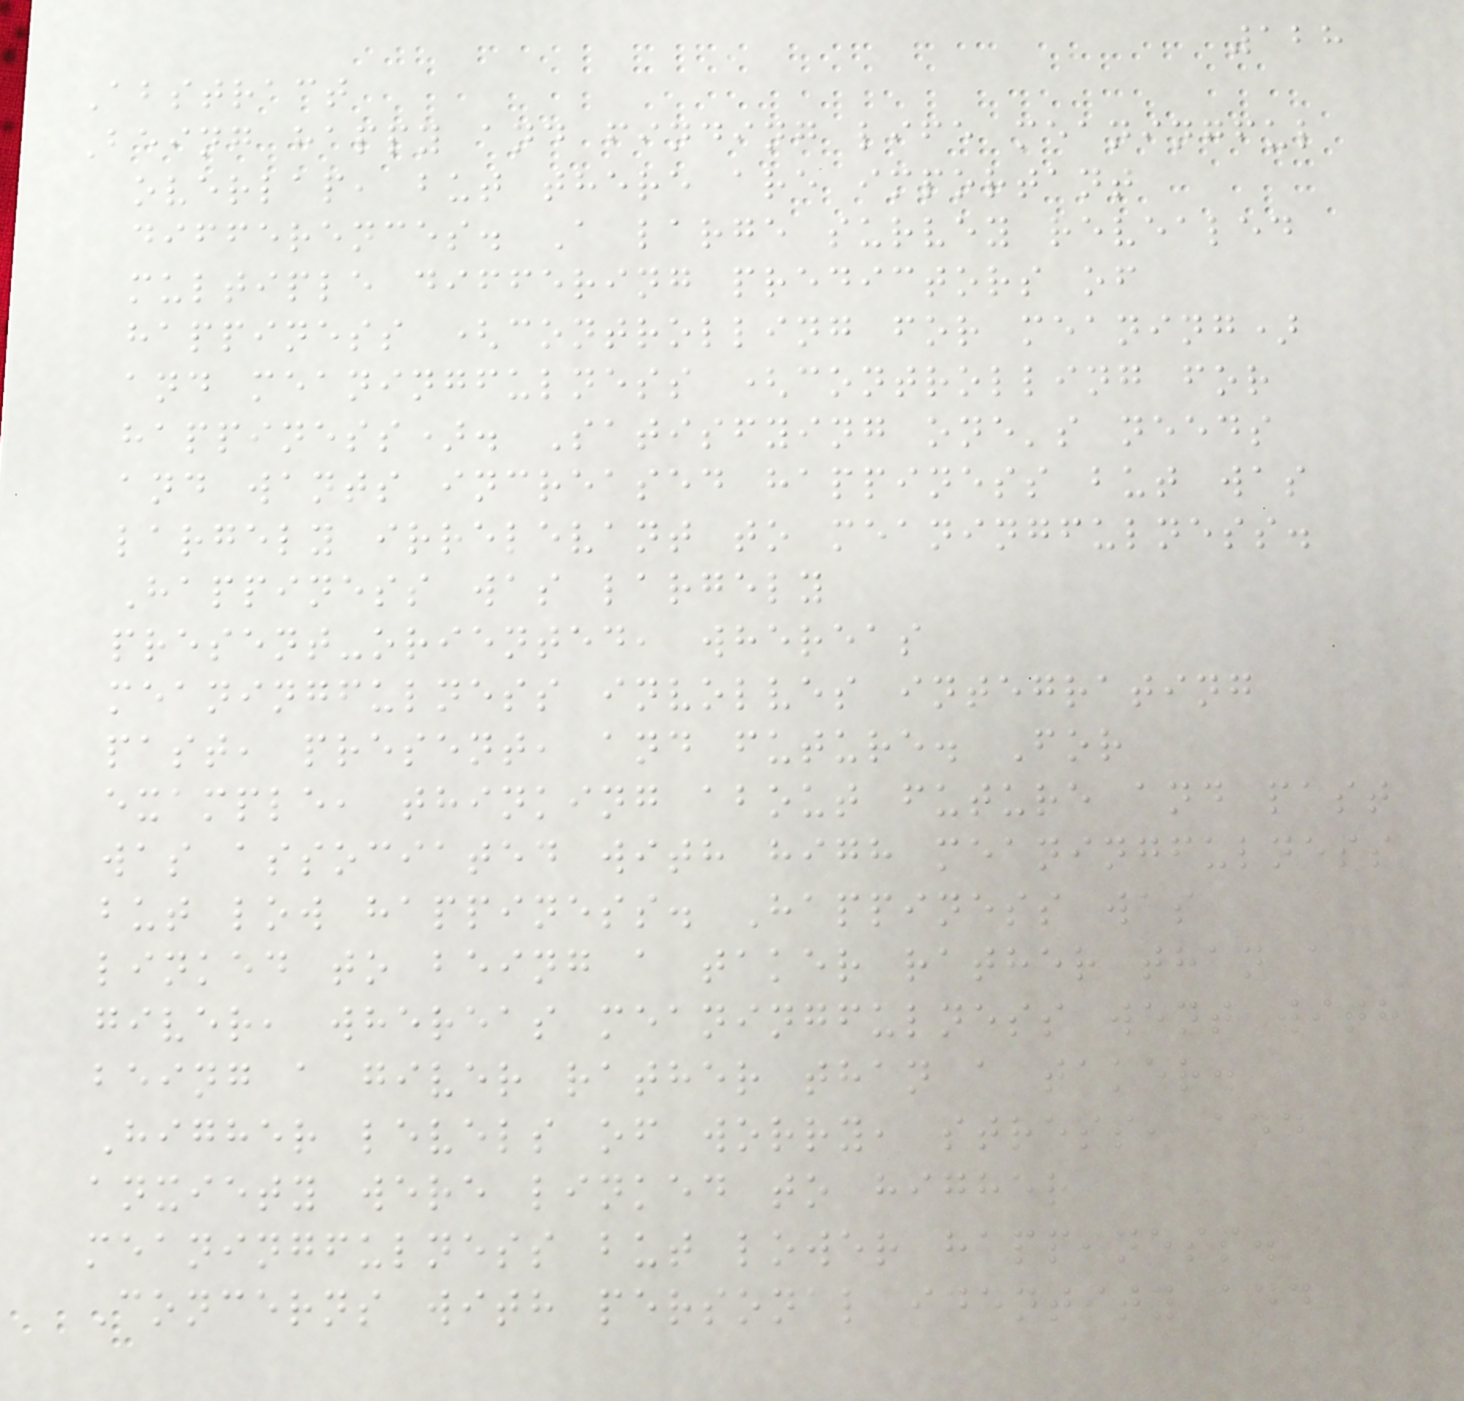128
Abstract
Being happy and finding life meaningful
overlap, but there are important
differences. A large survey revealed
multiple differing predictors of
happiness (controlling for meaning)
and meaningfulness (controlling for
happiness). Satisfying one's needs
and wants increased happiness but was
largely irrelevant to meaningfulness.
Happiness was largely
present-oriented, whereas
meaningfulness involves integrating
past, present, and future. For
example, thinking about future and past
was associated with high meaningfulness
but low happiness. Happiness was
linked to being a taker rather than a
giver, whereas meaningfulness went with
being a giver rather than a taker.
Higher levels of worry, stress, and
anxiety were linked to higher
meaningfulness but lower happiness.
Concerns with personal identity and
